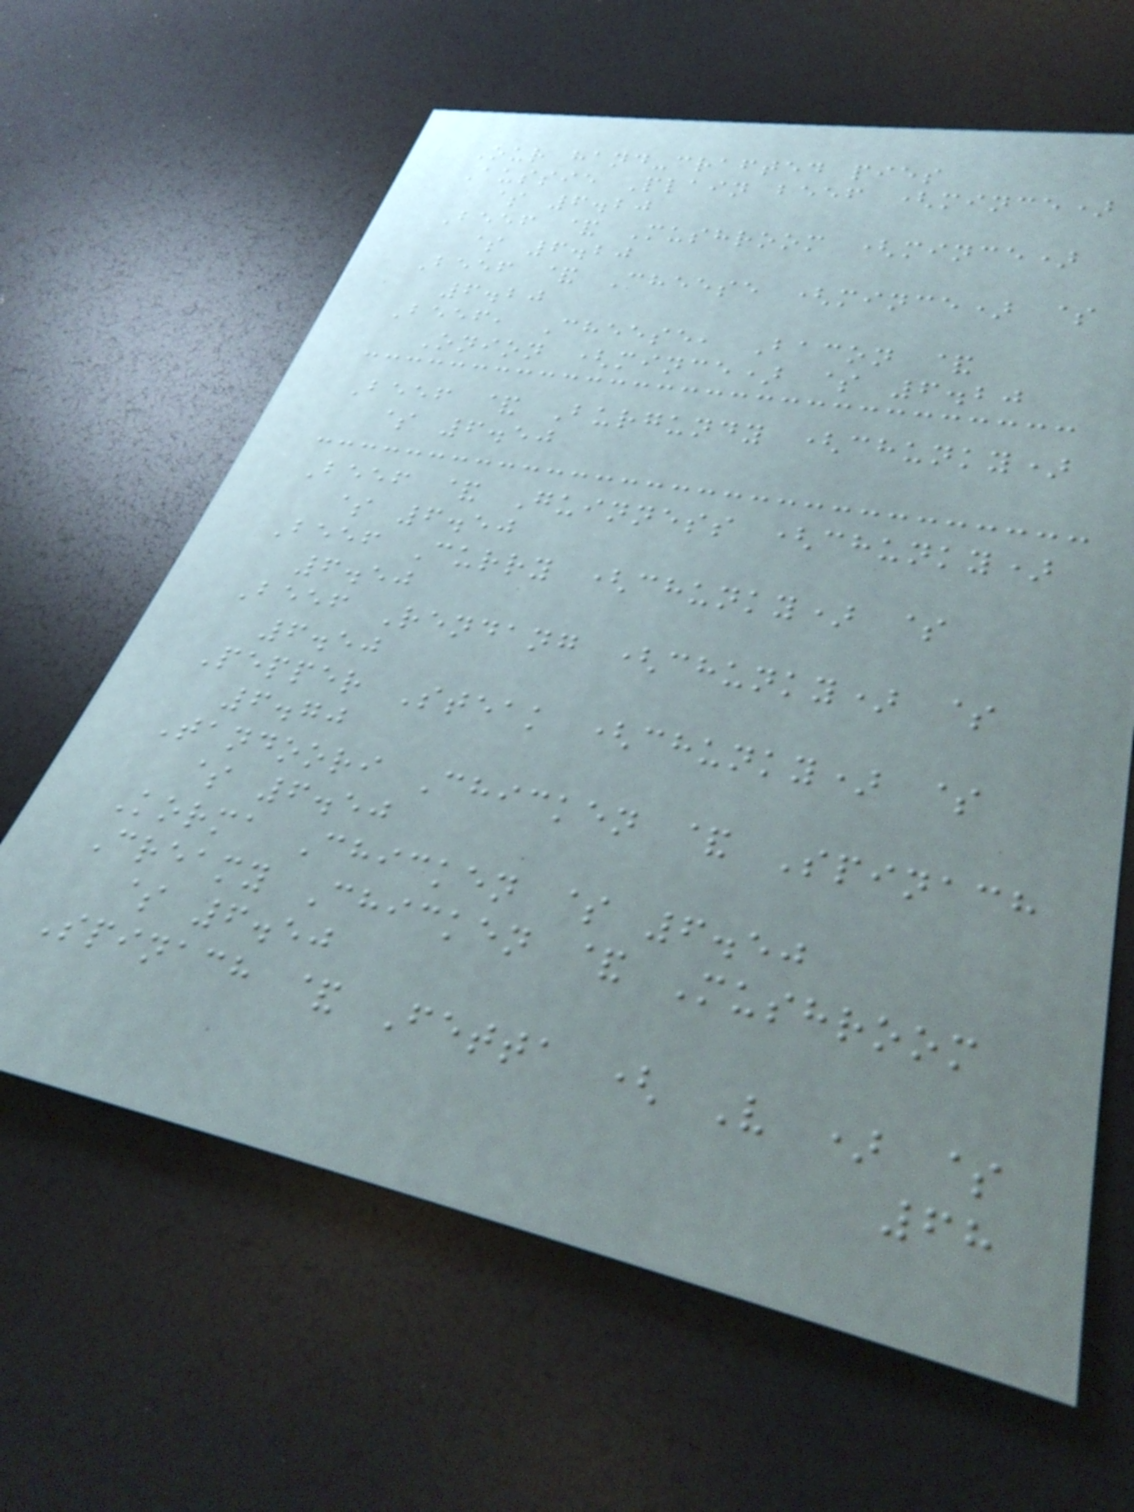Our hand-crafted pies
Aussie Plain beef (mince)
$ 6.20
Beef & Mushroom (mince)
$ 6.20
Beef & Cheese (mince) $
6.20
Beef, Cheese, Bacon &
Onion (mince) $ 6.20
Beef & Burgundy (chunky)
$ 6.50
Beef & Guinness (chunky)
$ 6.50
Beef Curry (chunky) $
6.50
Beef Rendang (chunky) $
6.50
Pepper Steak (chunky) $
6.70
Tandoori Chicken & Spinach
$ 6.50
Korma Chicken $ 6.50
Creamy Chicken & Mushroom
$ 6.50
Spinach & Fetta ( V ) $
68
